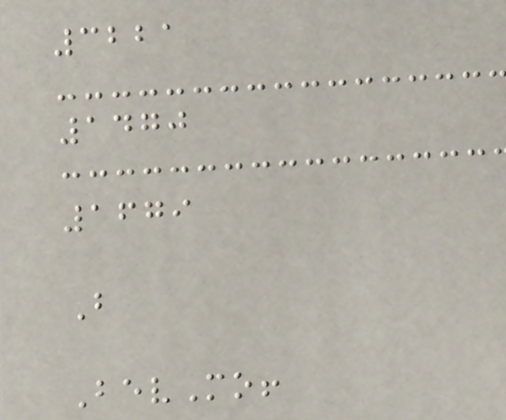3221
1470
1679
B
BevMo!
